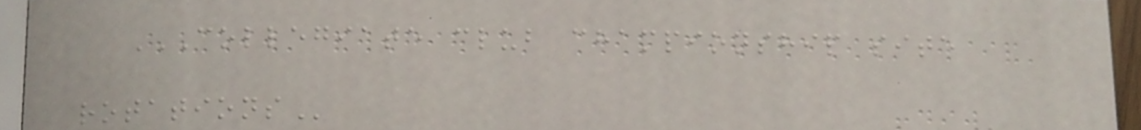COLLEGIATE CLUB CHAMPIONSHIP SITE
ROTATIONS
